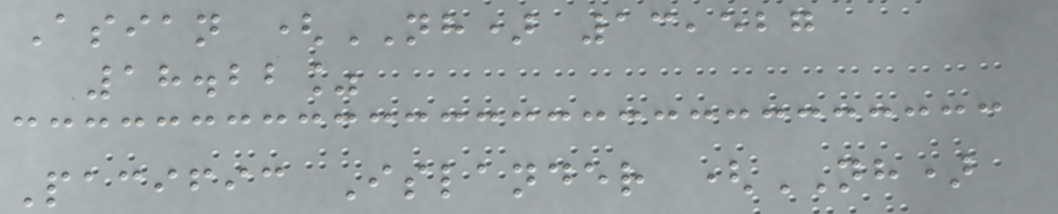Asian (NH) 13,527
18.22%
Pacific Islander (NH)
